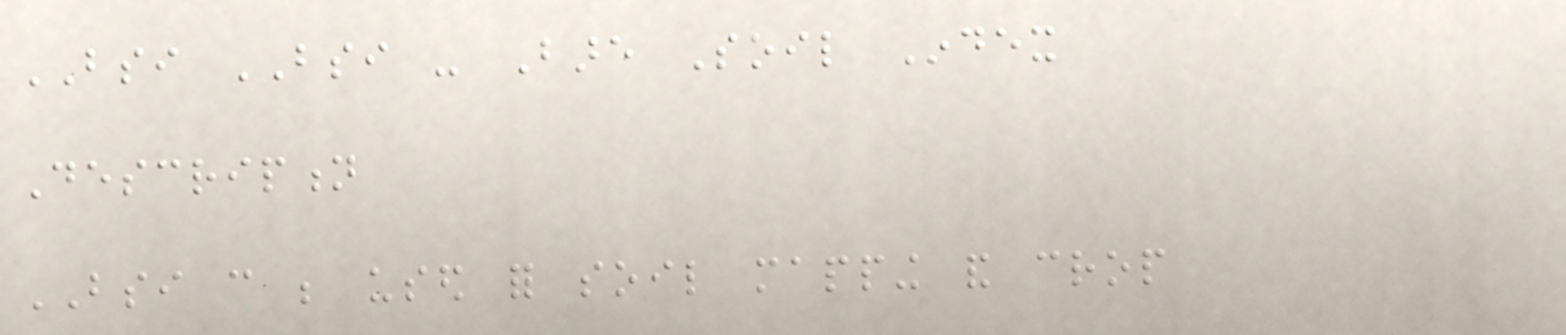BSI BSI - Bare Soil Index
Description
BSI can be used for soil mapping and crop
